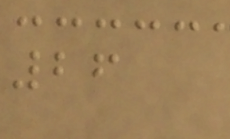26
